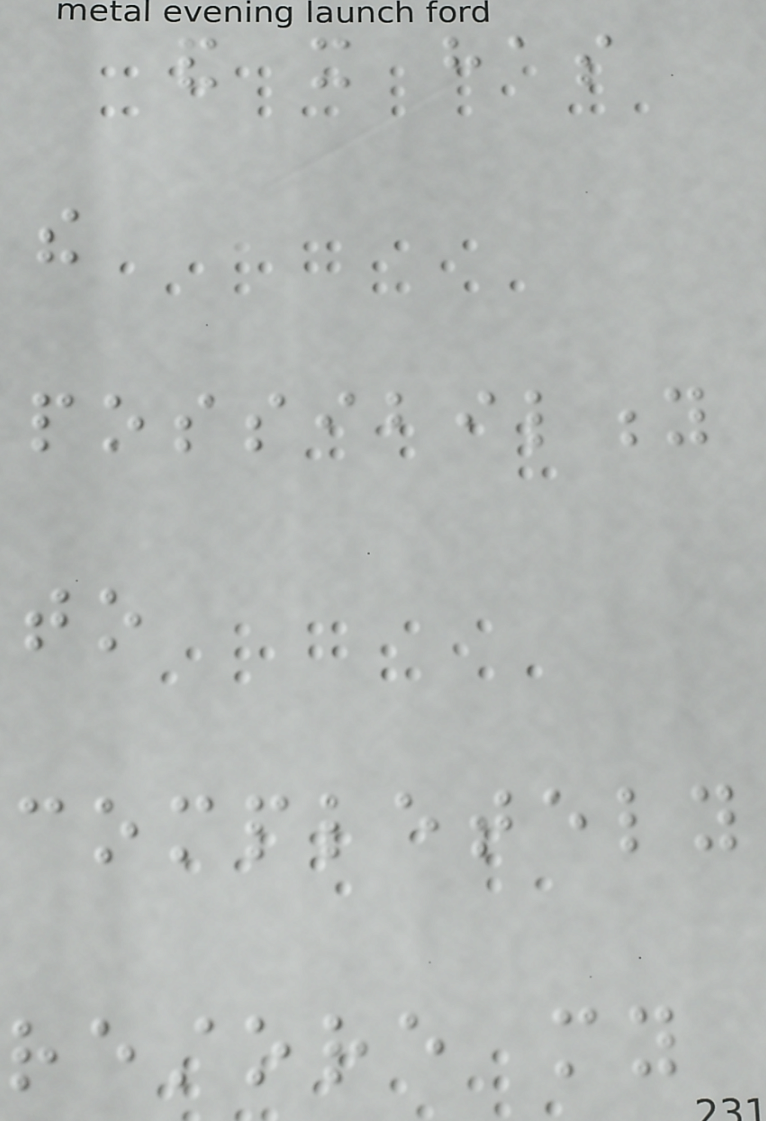and it has
the
possibility
to
completely
restore my
